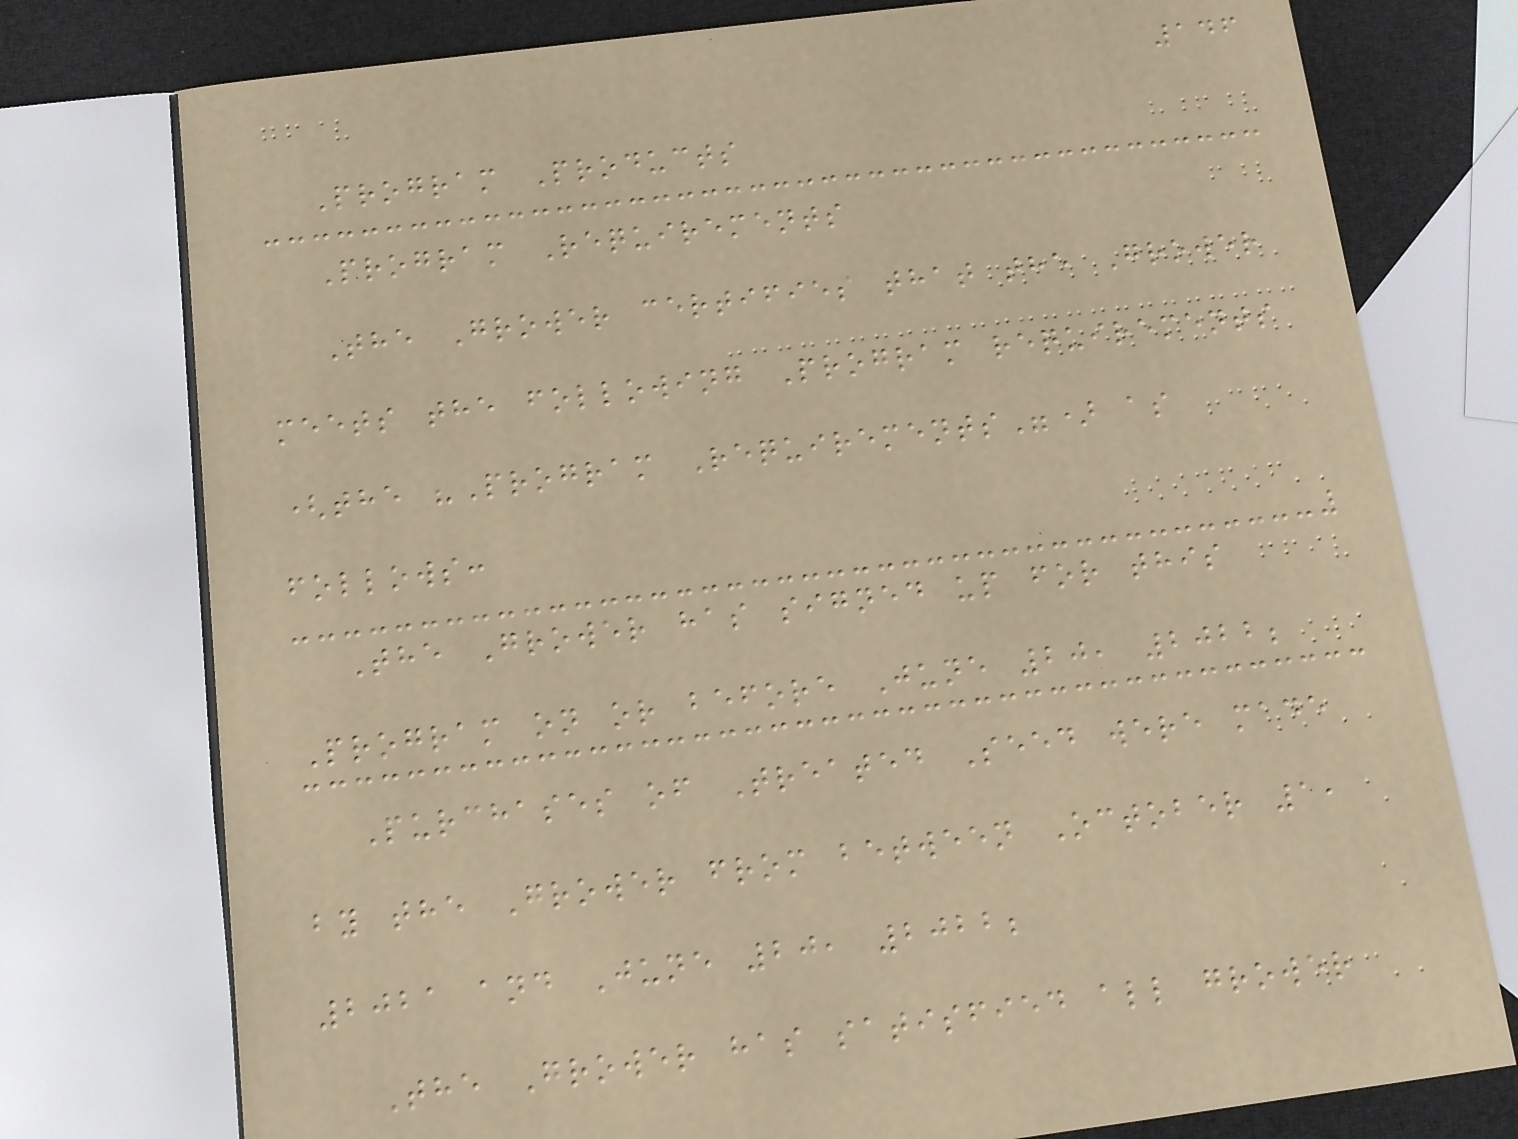146
Program Products
Program Requirements
The Grower certifies that the Grower
meets the following Program requirements
(the "Program Requirements") as
follows:
The Grower has signed up for this
Program on or before June 20, 2022;
Purchases of Treated Seed were made
by the Grower from between October 1,
2021 and June 20, 2022;
The Grower has satisfied all grower
